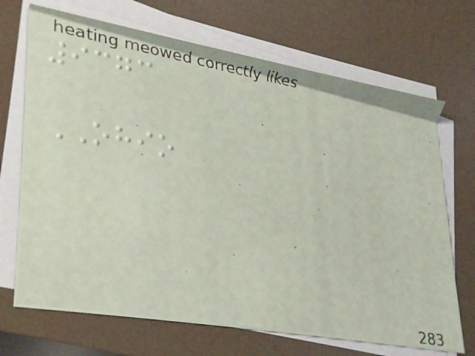9373
OHIO
